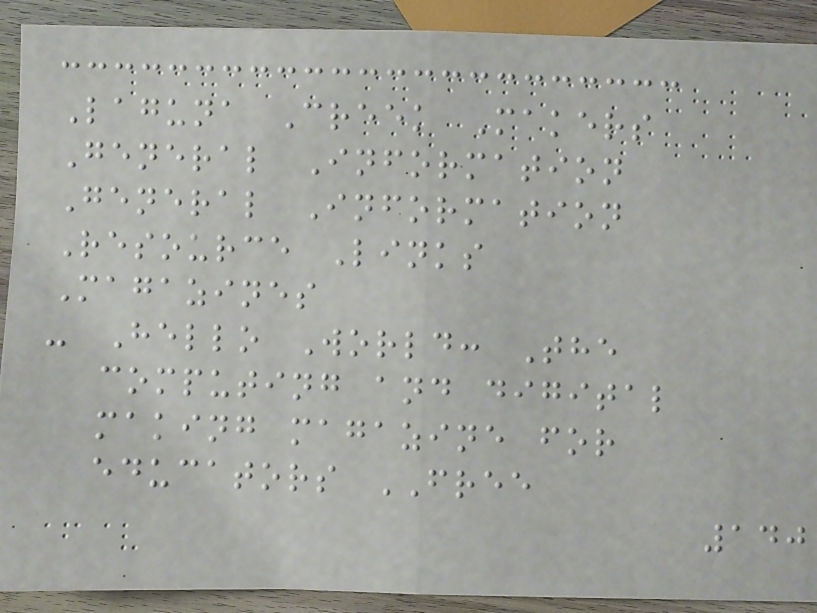Laguna Creek Makers
General Information
General Information
Resource Links
Magazines
- Hello World: The
computing and digital
making magazine for
educators FREE
140
